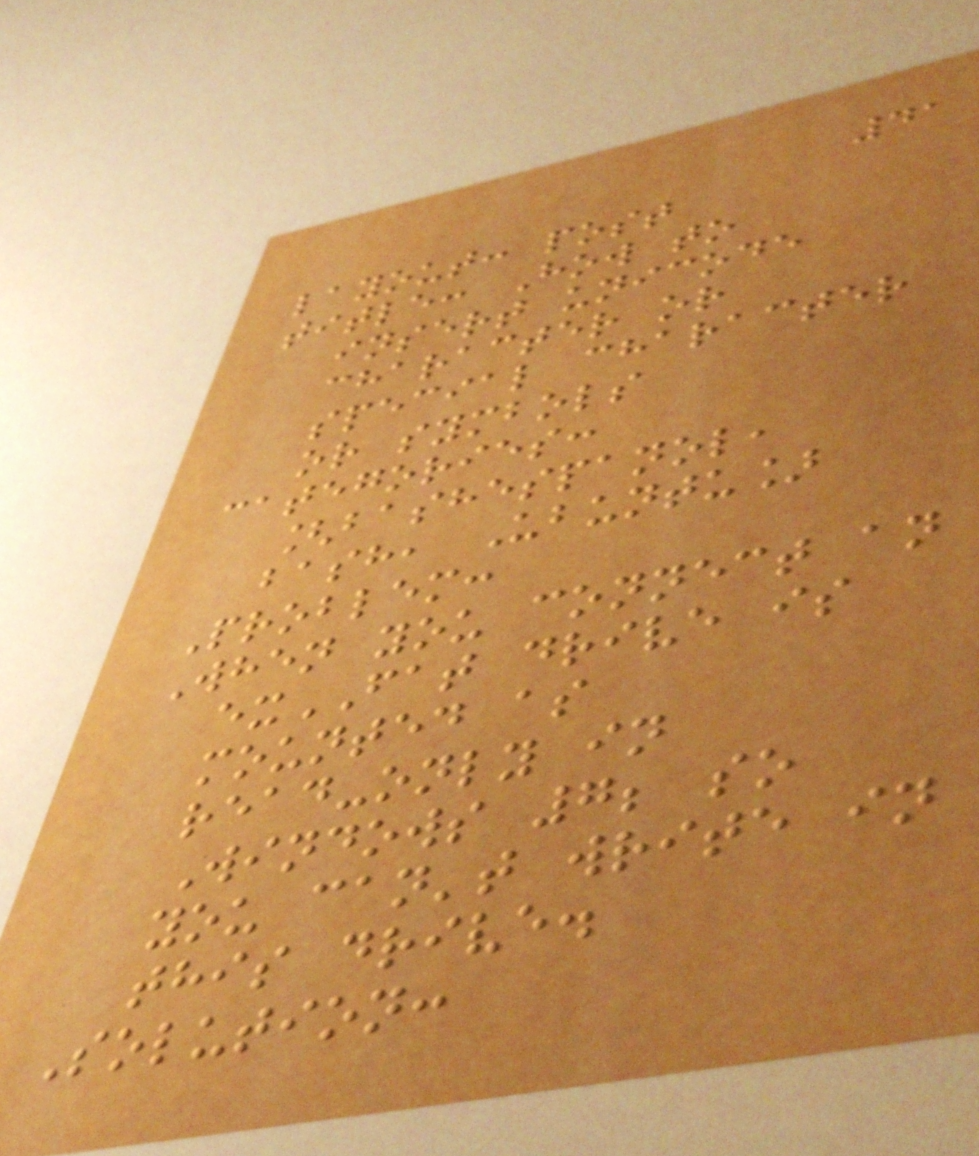41
layout: post
title: How to
insert unicode
character or
special character
or symbols
categories:
[bashespanol,
bash, Ubuntu]
Problem:
When you connect an
exFAT drive is
mounted as
read-only in
Windows 7; so
you can't write in
this drive.
Solution:
